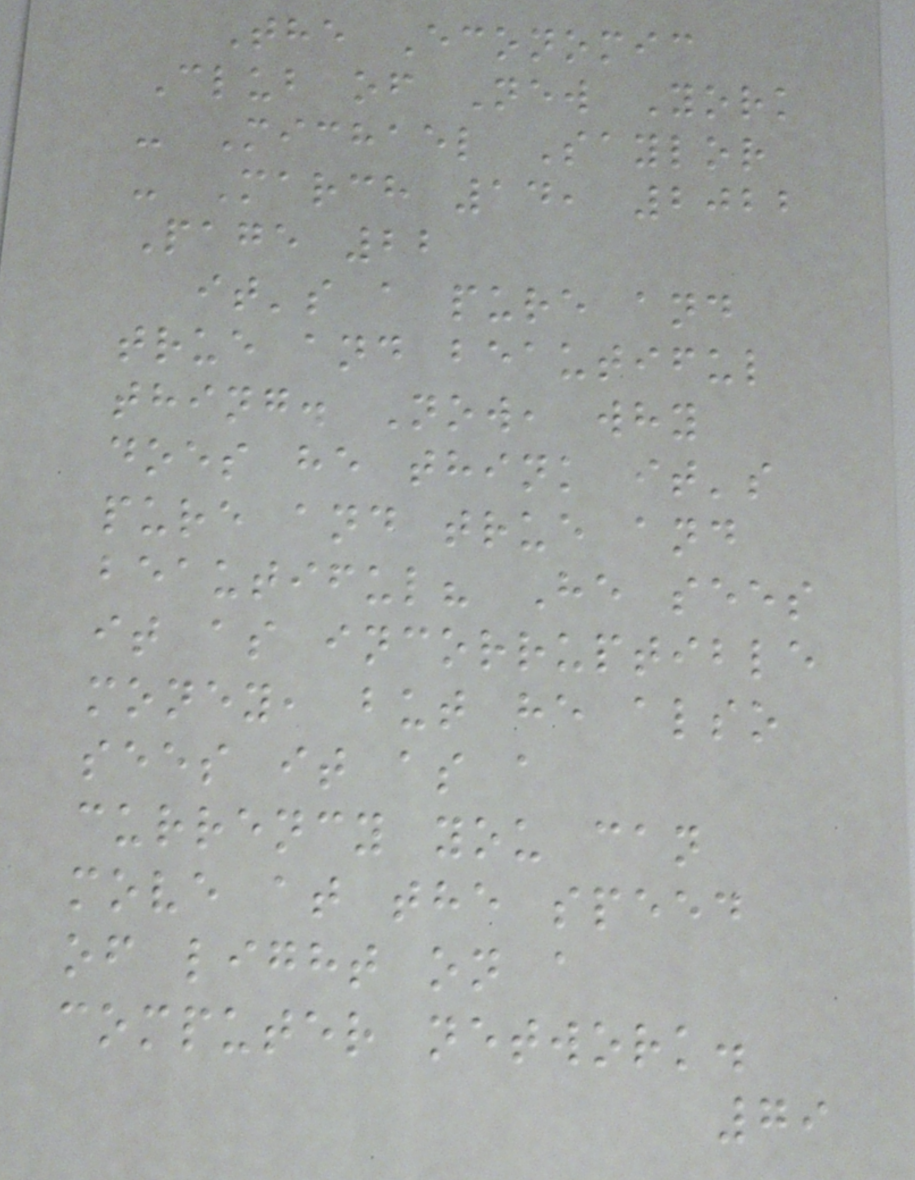The Economic
Club of New York
- Michael Saylor
- March 14, 2022
Page 22
it's a pure and
true and beautiful
thing. Now, why
does he think it's
pure and true and
beautiful? He sees
it as incorruptible
money, but he also
sees it as a
currency you can
move at the speed
of light on a
computer network.
79
